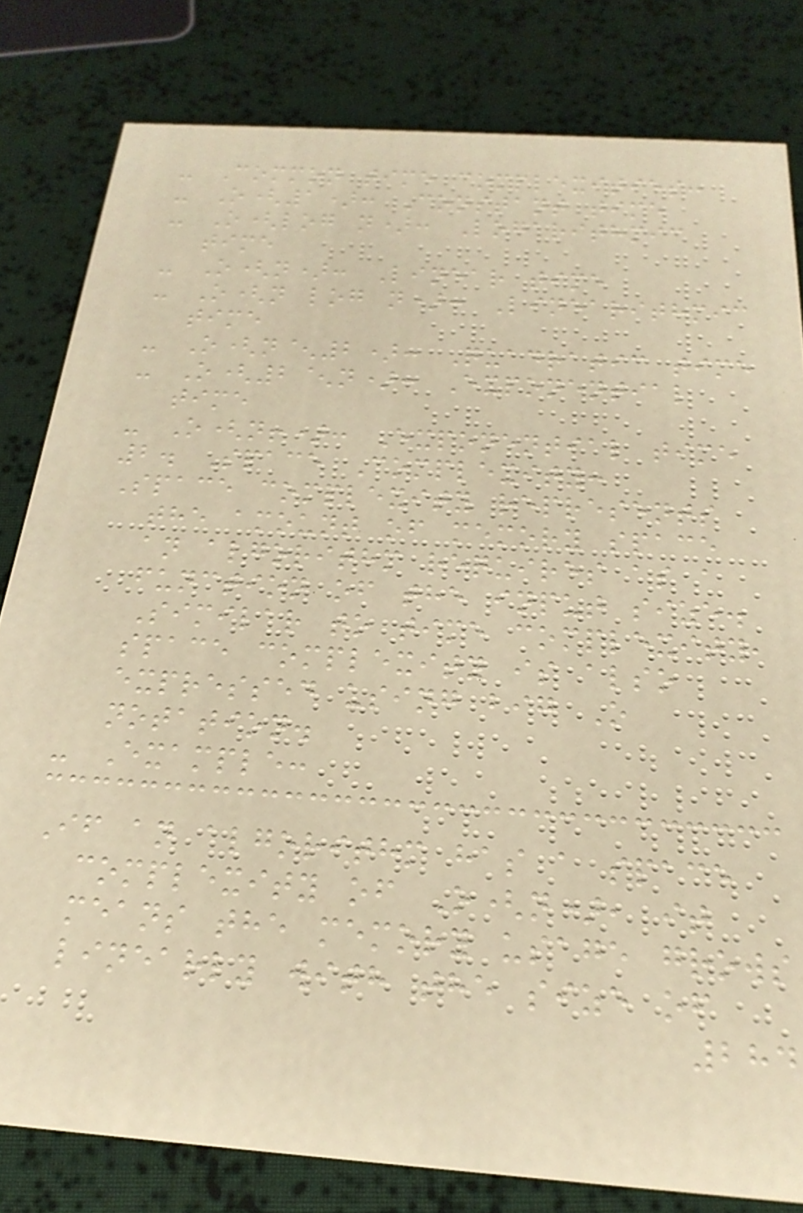- Common time complexities:
- O(1): Constant time
- O(log n): Logarithmic
time
- O(n): Linear time
- O(n log n): Linearithmic
time
- O(n^2): Quadratic time
- O(2^n): Exponential
time
- O(n!): Exponential time
2. Space Complexity:
Space complexity represents
the amount of memory space
an algorithm requires as a
function of the input size.
Similar to time complexity,
space complexity is also
expressed using big O
notation.
- Example:
If an algorithm has a space
complexity of O(n), it
means the memory usage grows
linearly with the size of
284
